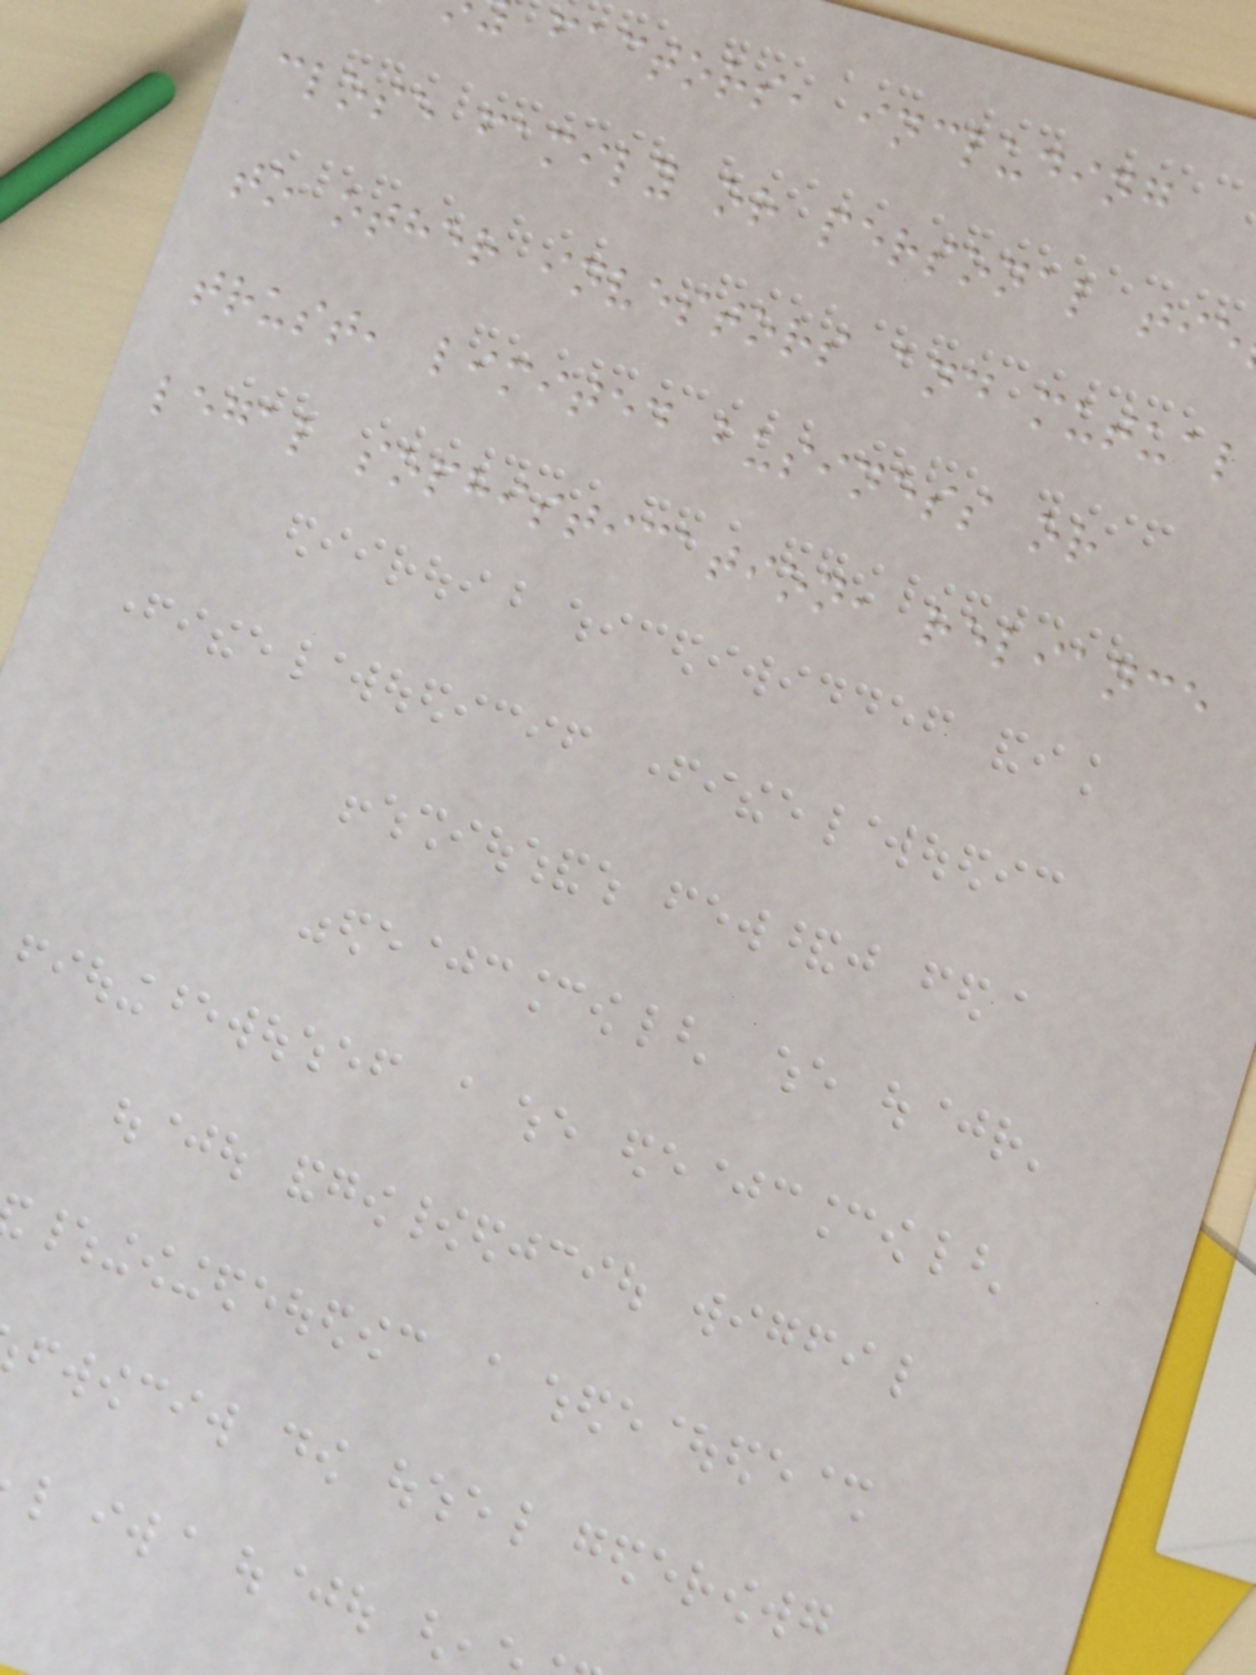factors, including
close family or personal tie
to other investors and mutual
trust, limited business or
legal sophistication, reliance
